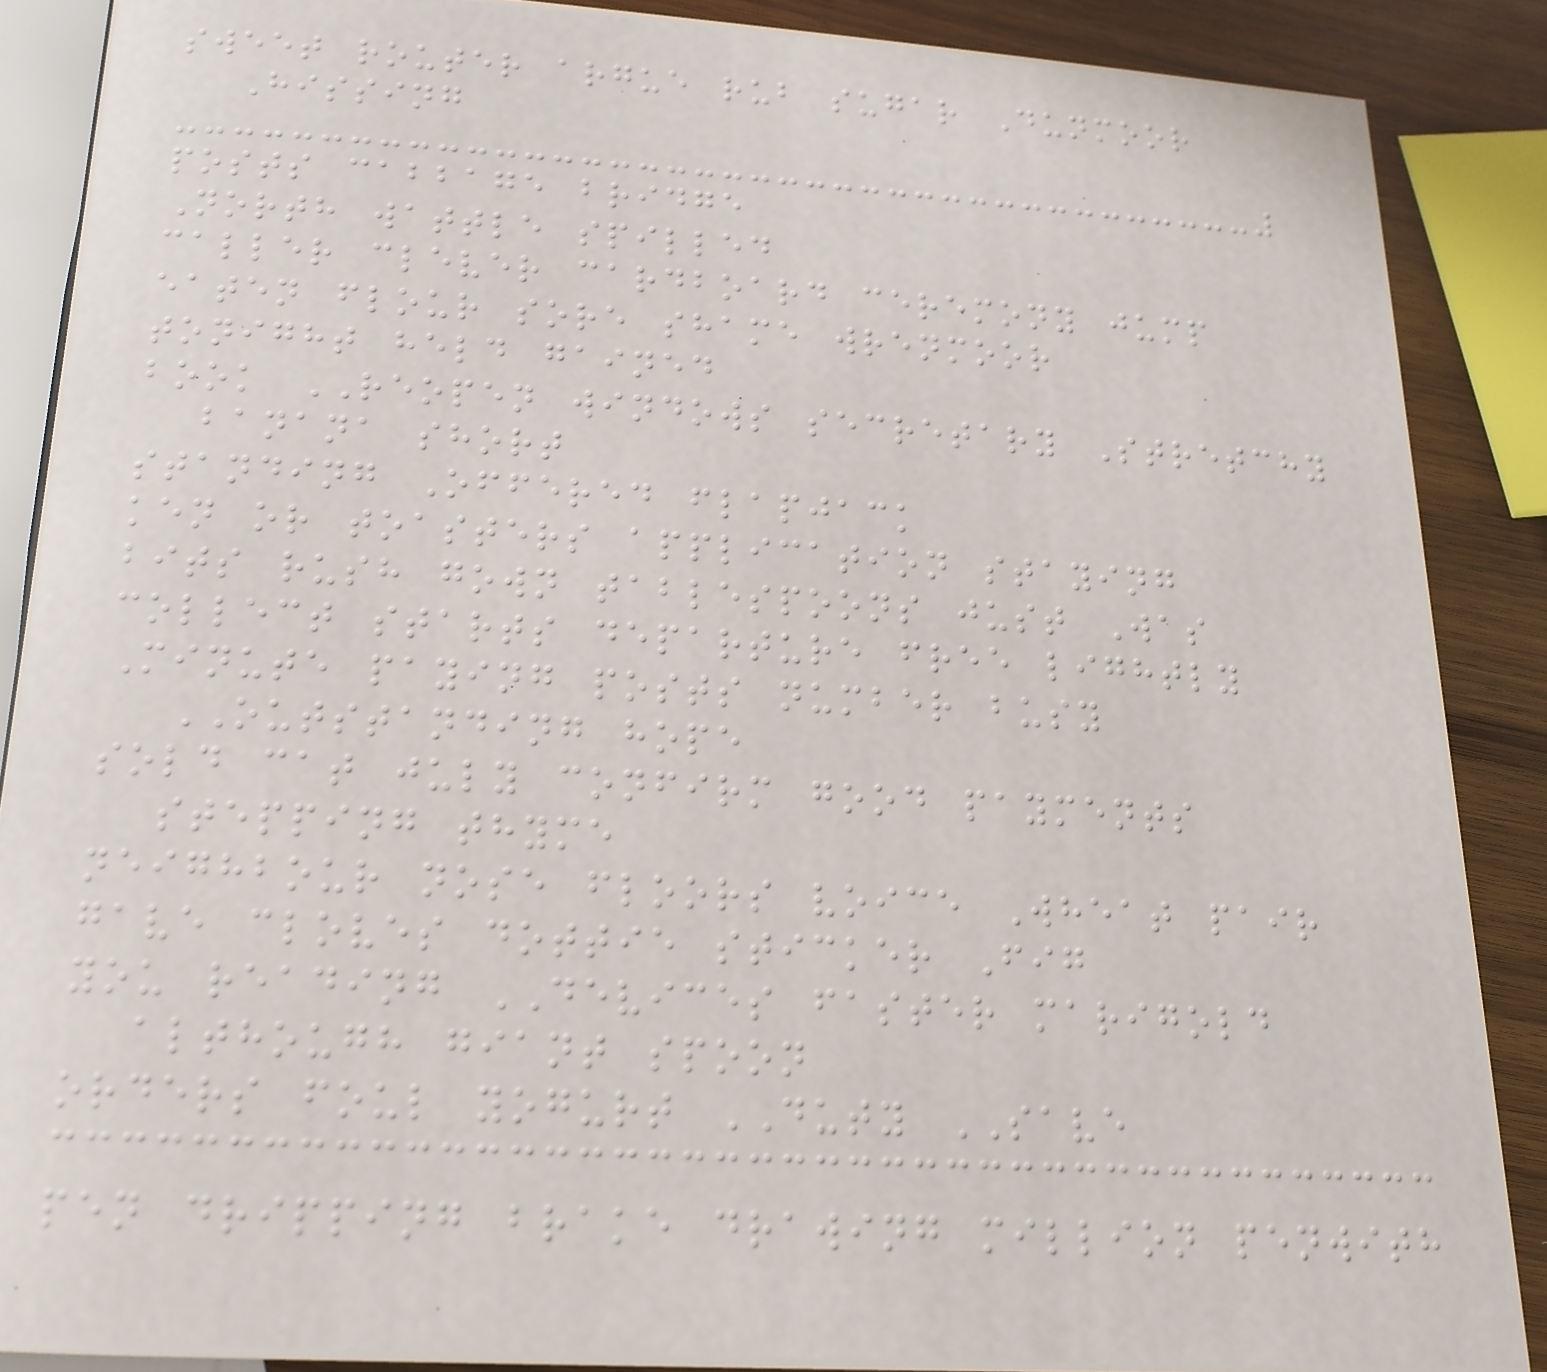sweet router argue rub sugar Dunmoor
Hissing
posts cabbage bridge
North wattle spilled
caller clever cardboard ceremony jump
eaten flour sore shame wrenmoor
tonight held gained
book REOPEN windows secretary Stretchy
banana short
standing Offered flapjack
ken or toasters application staying
bits rush gown tablespoons just Was
collect starts departure free lightly
Minute paying posts number busy
OUTSTANDING hope
sold cat july confirm good payments
stepping thyme
neighbour nose floors voice Wheat pair
gave cloves dottie sticker Fig
you reading DEVICES faster marigold
although giant spoon
orders foul yogurt DUTY SAVE
pen dripping brake drawing million penwith
